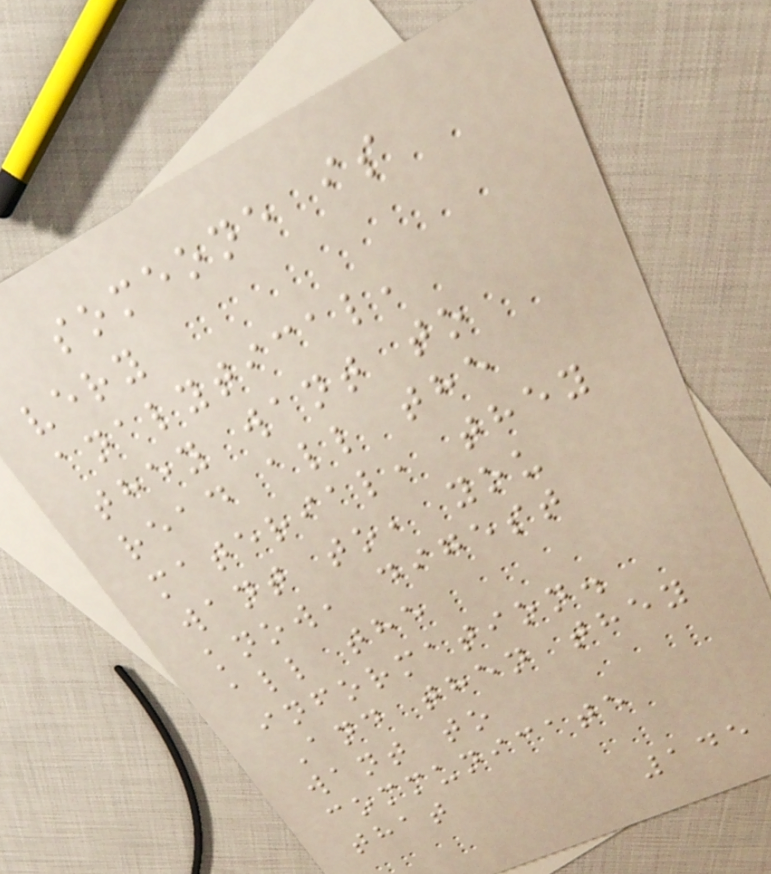someone is
very
analytical,
they want to
read all the
material, they
want to, you
know, digest
all the
information.
And then they
want to
communicate
that
145
